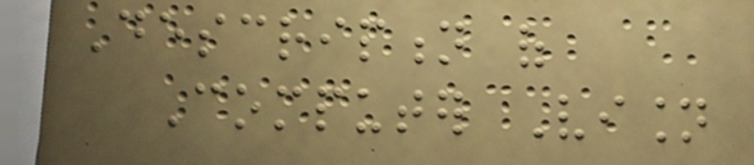Description of
Computer Vision
